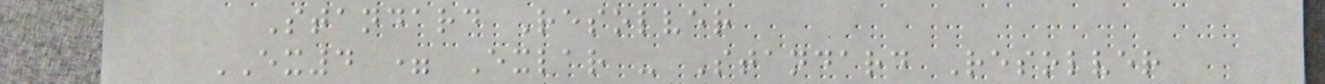Standard Resolver
EX4 = Exlar - Standard Resolver
